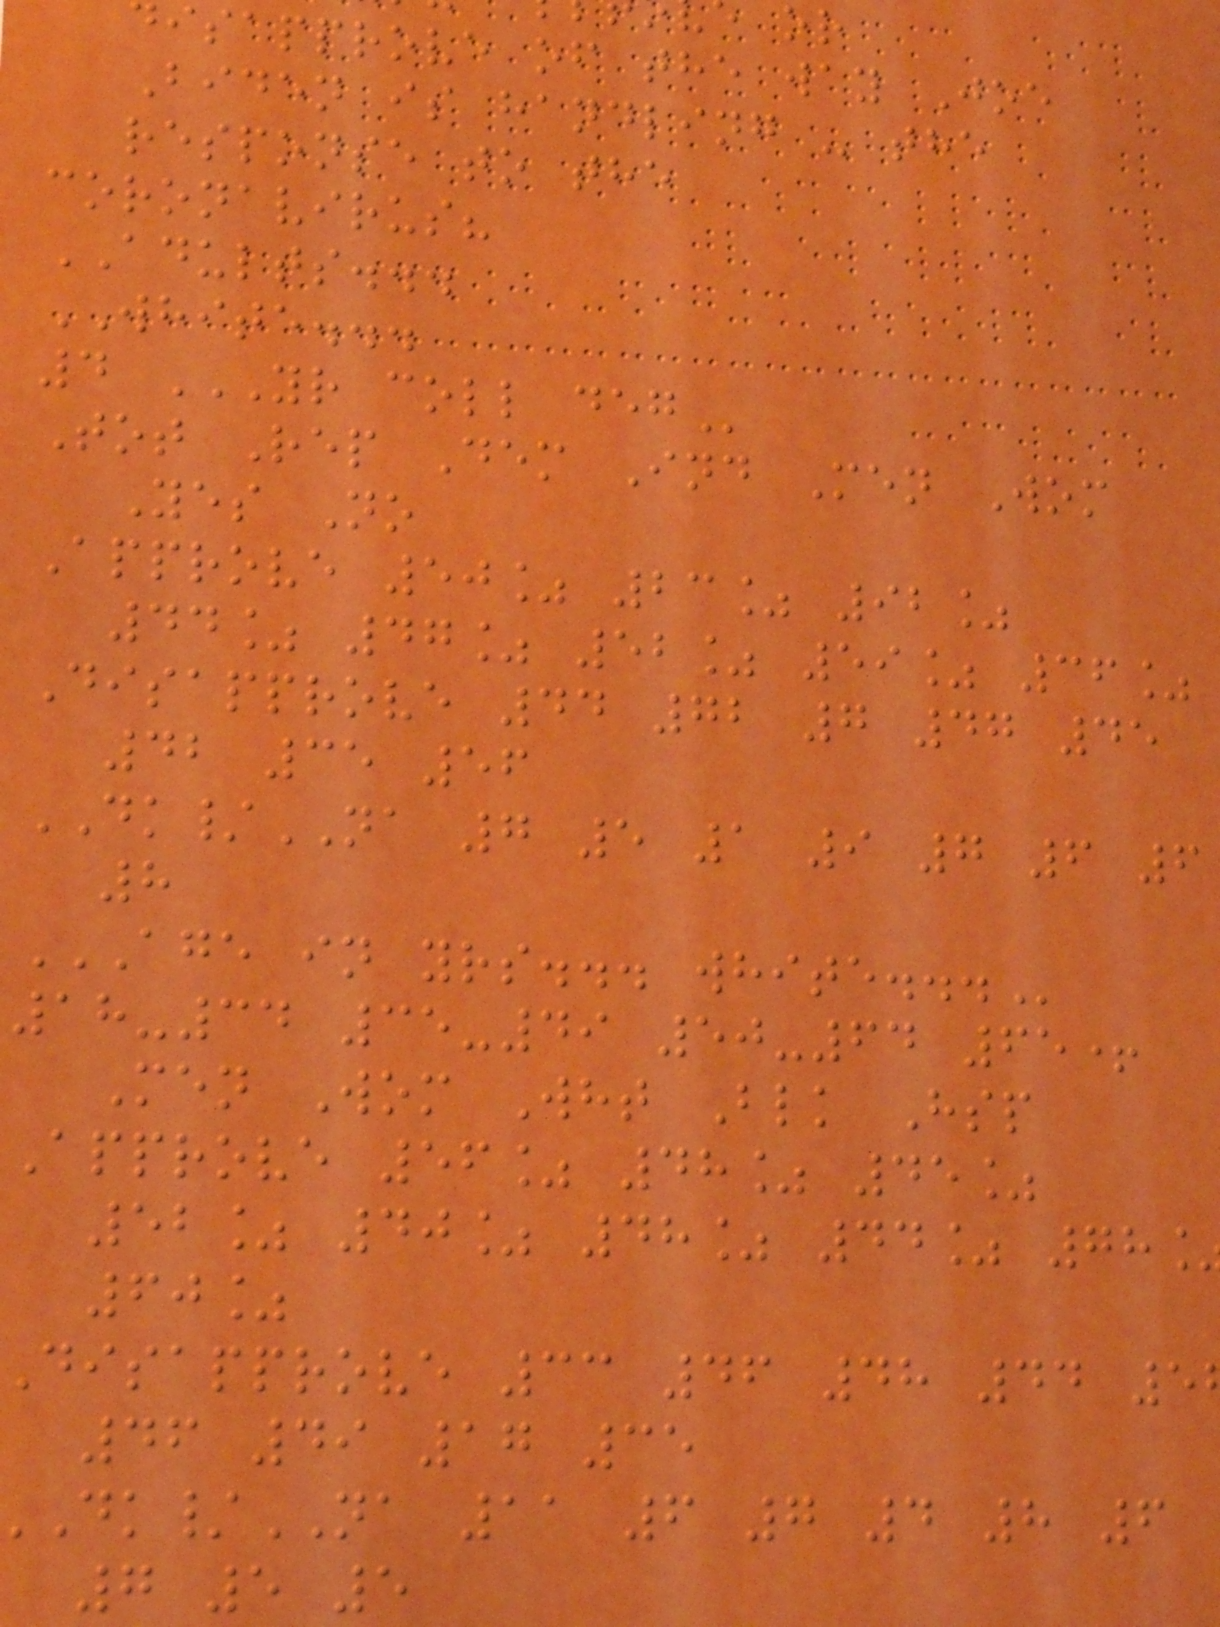isapprove of the way Joe
Biden is handling - the
response to the
coronavirus?
ADULTS...
WHITE...
4 YR COLL DEG
Tot Rep Dem Ind Men Wom
Yes No
Approve 50% 23% 92%
44% 47% 52% 59% 36%
Disapprove 44 72 7 47 45
42 35 56
DK/NA 7 5 1 9 7 6 6
8
AGE IN YRS... WHITE...
18-34 35-49 50-64 65+
Men Wom Wht Blk Hsp
Approve 56% 48% 45%
52% 40% 48% 44% 78
60%
disapprove 33 46 48 44 5
46 49 17 35
/NA 11 6 7 4 8 6
7 5 5
